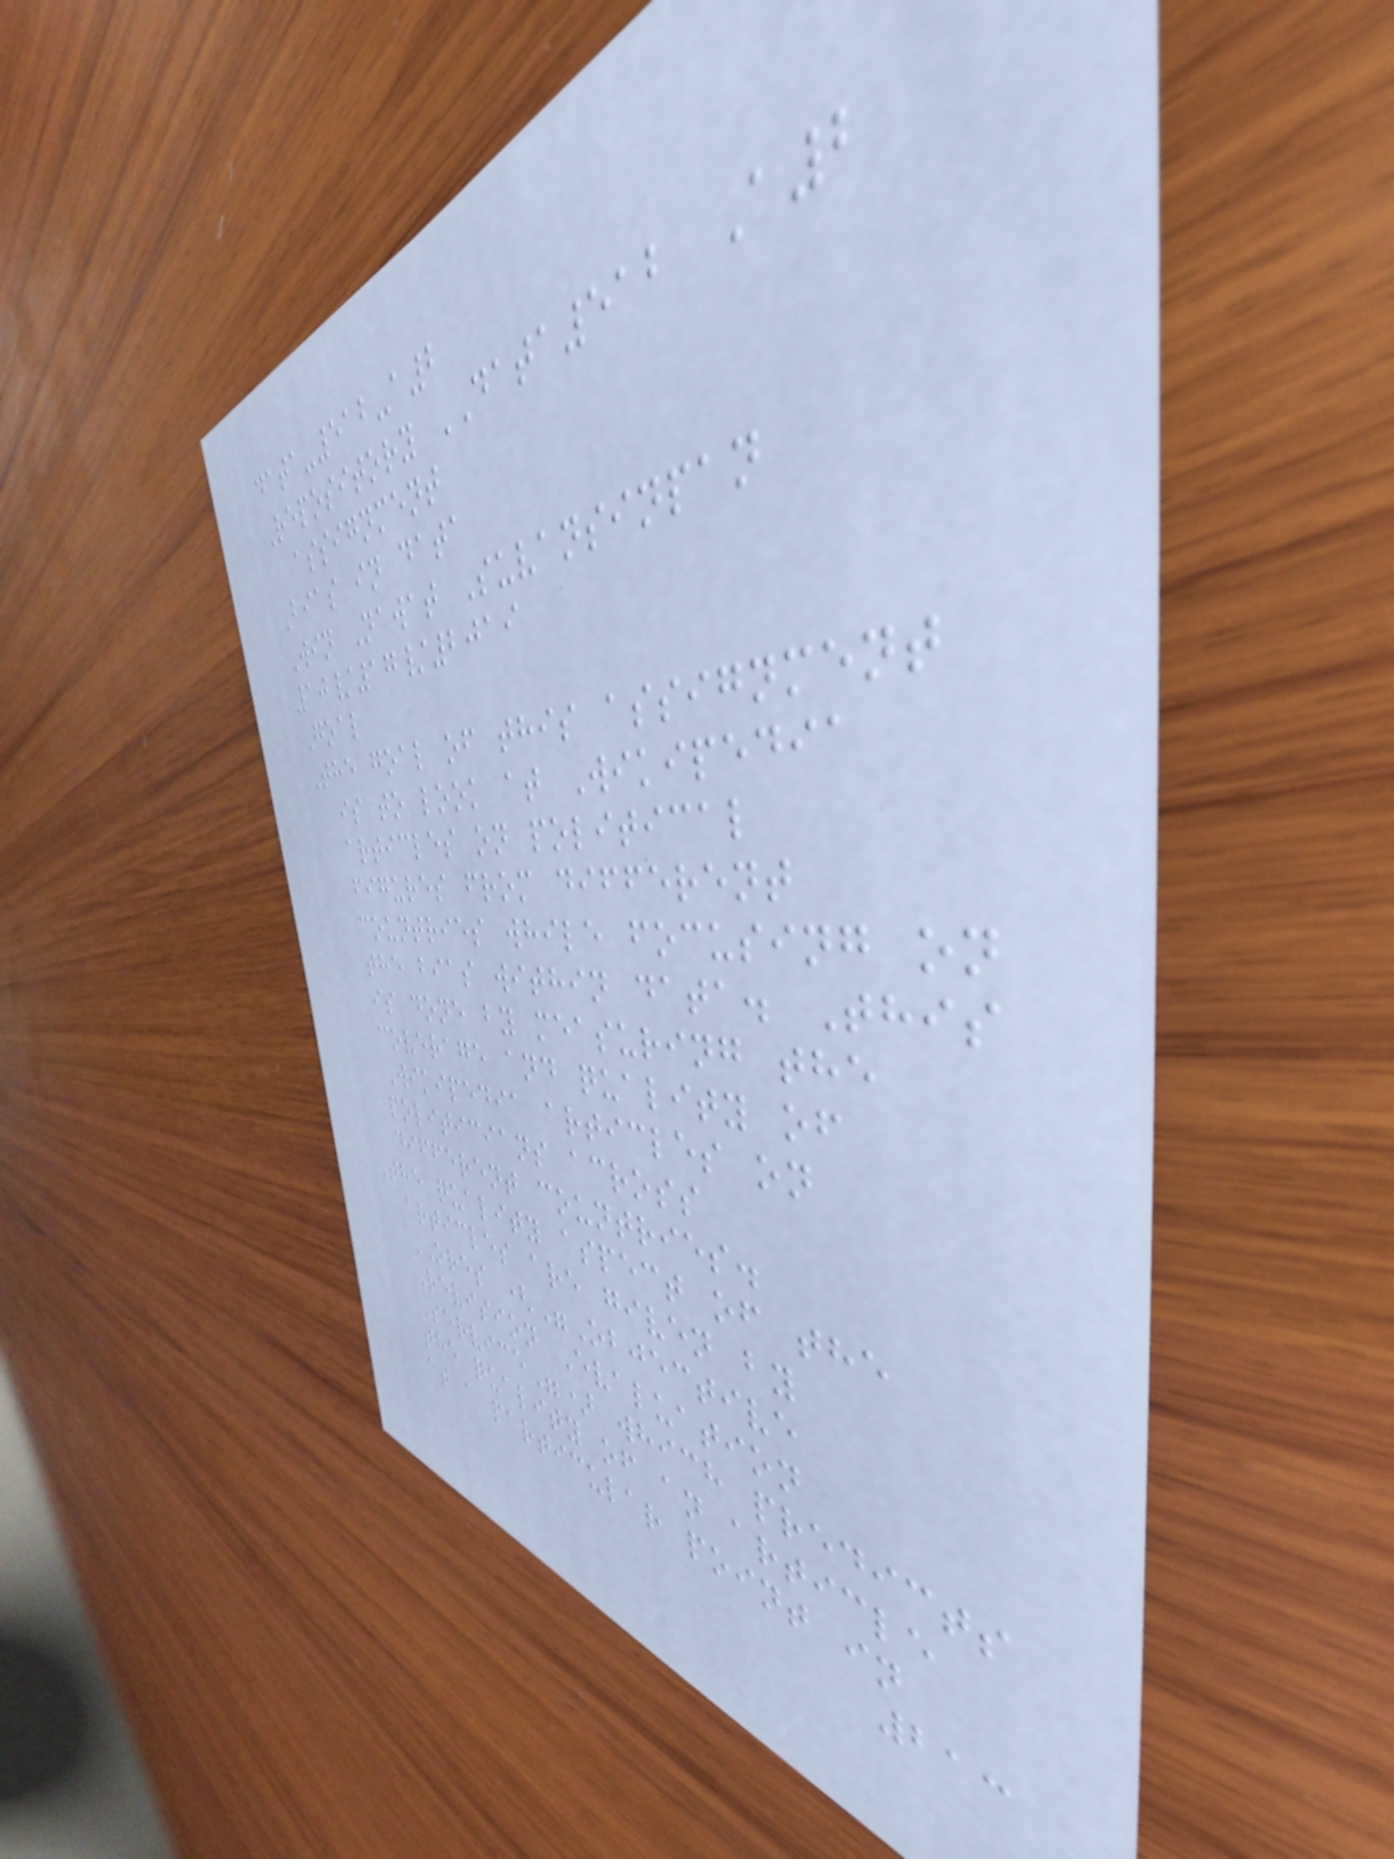data-512-a2
Repository DATA512 A2
assignment
Bias in data
Win Nawat Suvansinpan
10/17/2019
Goal
The goal of this assignment
is to look at Wikipedia
articles on political
figures from different
countries while focusing on
the bias within data. This
is done by measuring the
coverage and quality of
Wikipedia articles on
politicians across
different countries.
The quality aspect of the
articles are given by
ORES ("Objective
Revision Evaluation
Service") which predicts
the quality of an article
at a particular point in
213
